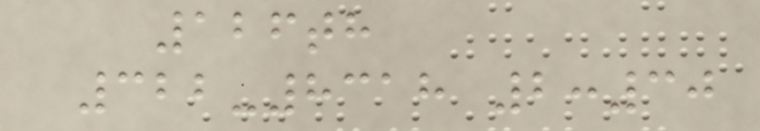126th
322-8318 2:30
